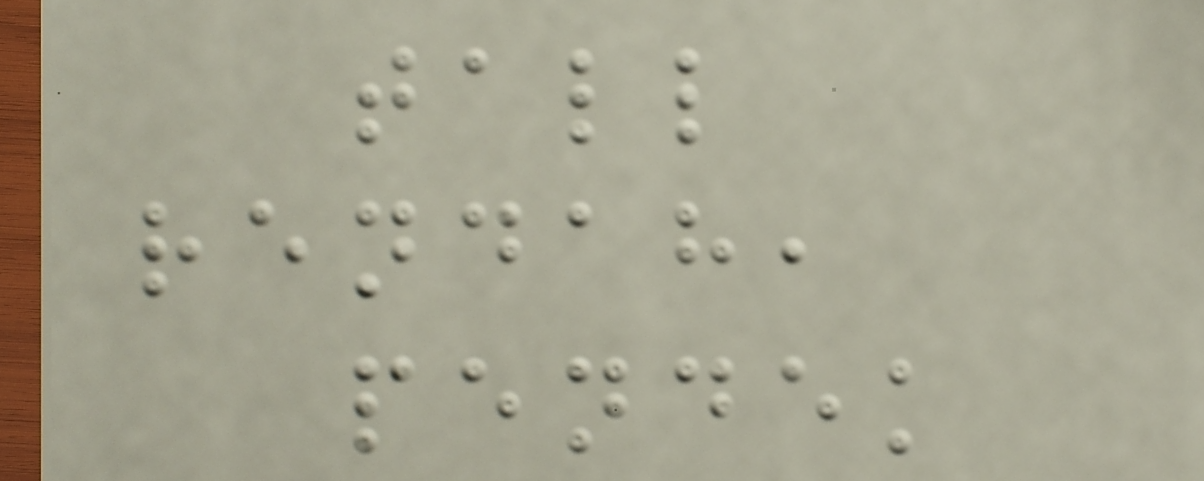tall
rendah,
pendek
